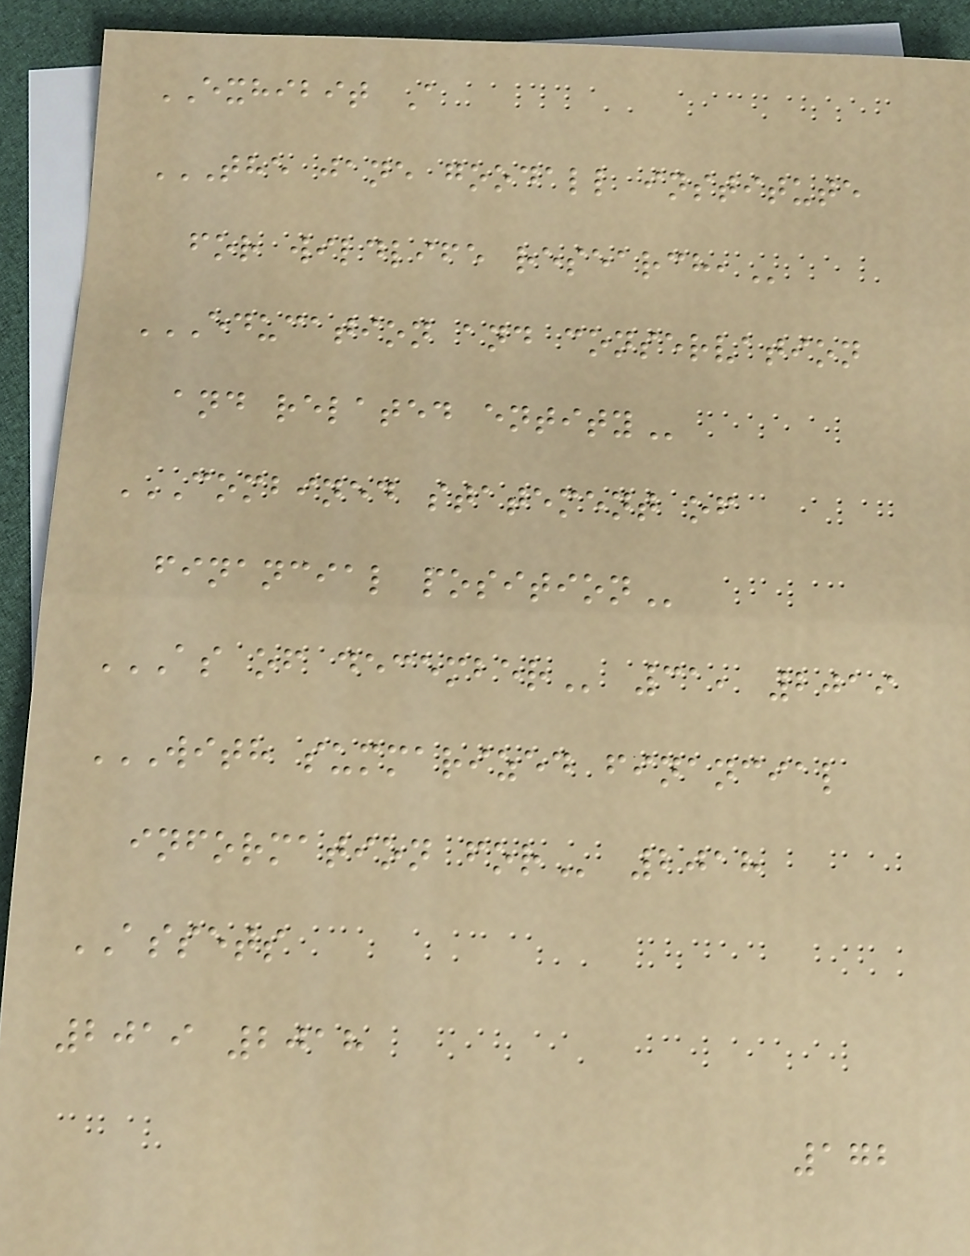EXHIBIT A
THE JANE GOODALL INSTITUTE
FOR WILDLIFE RESEARCH,
EDUCATION AND CONSERVATION
AND RELATED ENTITY
COMBINED STATEMENT OF
FINANCIAL POSITION
AS OF DECEMBER 31, 2019
WITH SUMMARIZED FINANCIAL
INFORMATION FOR 2018
ASSETS
2019 2018
172
